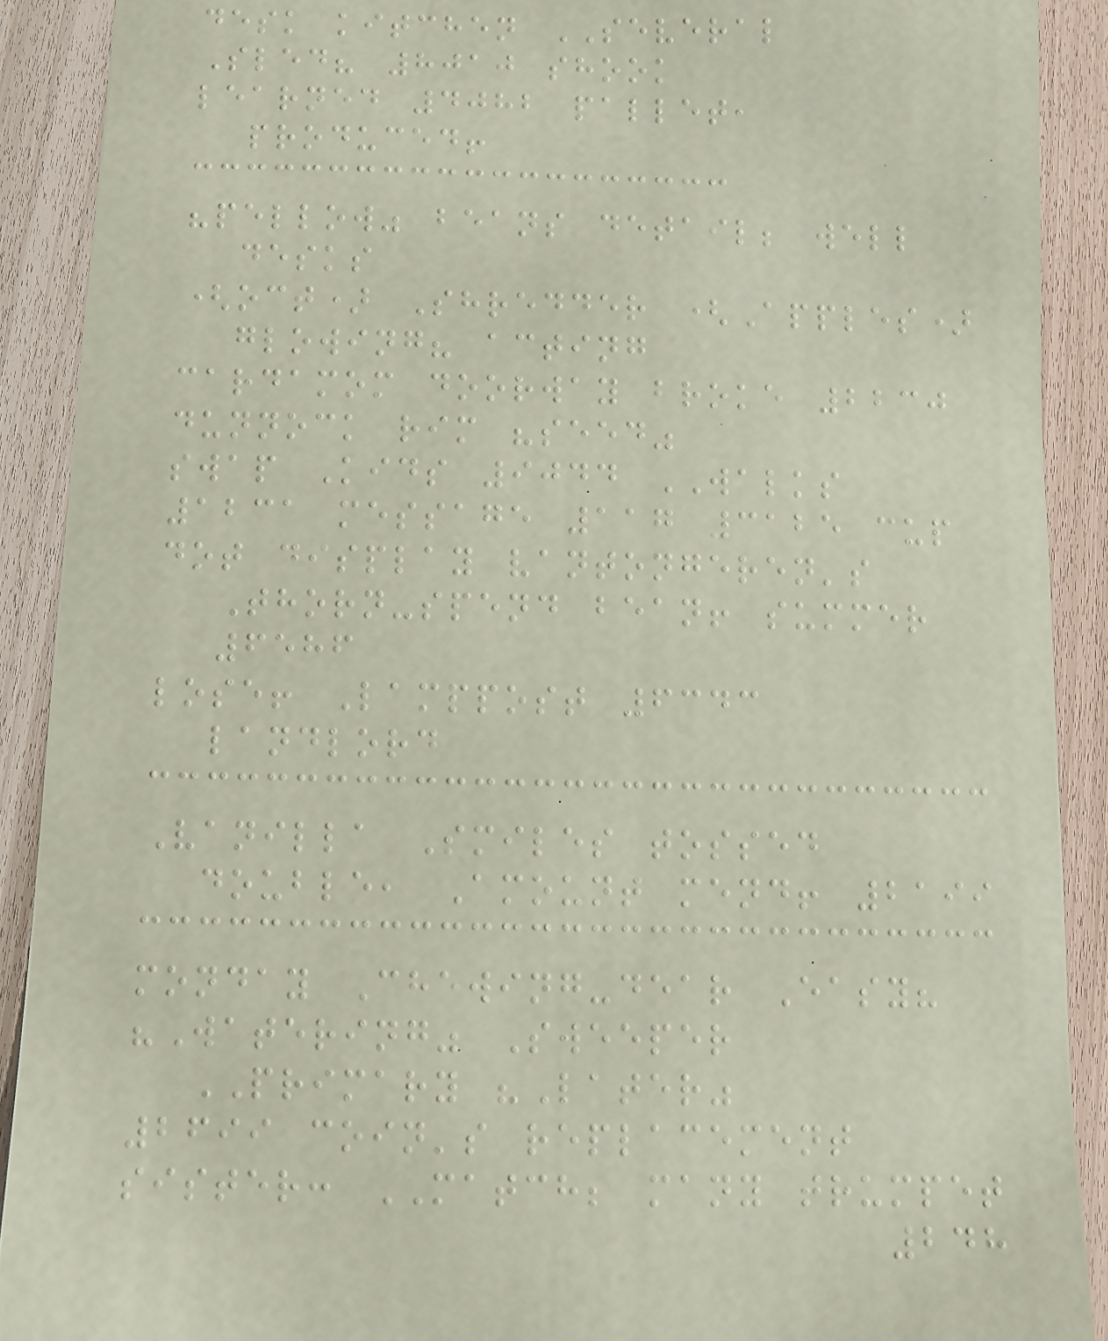desk kitchen SEVERAL
Sled? 8010 shook
learned 4082 pallet,
produced!
"pellow" beans detail; well
desks
(oct) Shredder (Apples)
glowing? acting
cardamom doorway broke 2230
dunnock rim "seed"
swap Kids 9044 WALKS
1231 message 117 3125 cup
dot display vantongeren's
Thorn-spend bean! summer
6586
lose! Lamppost 6343
landlord
Vanilla Smiles tossed
double, Amount mend! 2199
monday Chewing-dear Easy?
"Watering" Sweeper
PRIMARY "Later"
2699 coin's replacement
sister: MATCH; many trumpet
248
